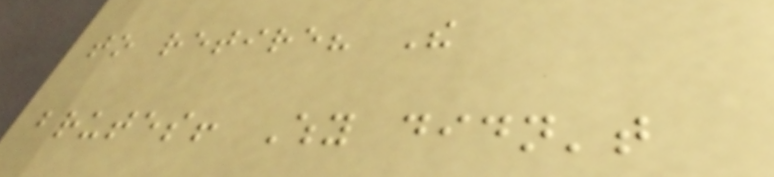to retire? The
brutes! Why didn't
